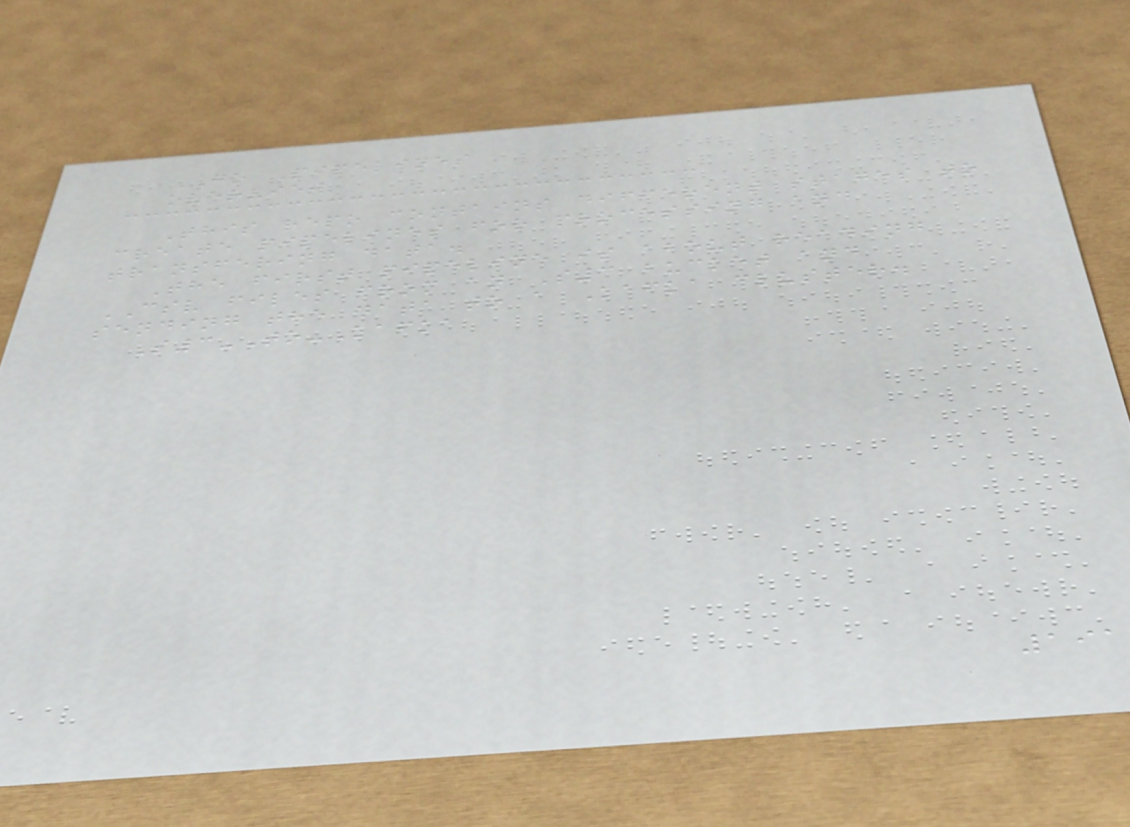GO Pipelines
overview
This repo contains different stages to
create pipelines for processing and
transfering data.
The first pipeline is about reading
CSV files from an S3 bucket and
sending the data to a Kafka cluster.
S3-To-Kafka
191
